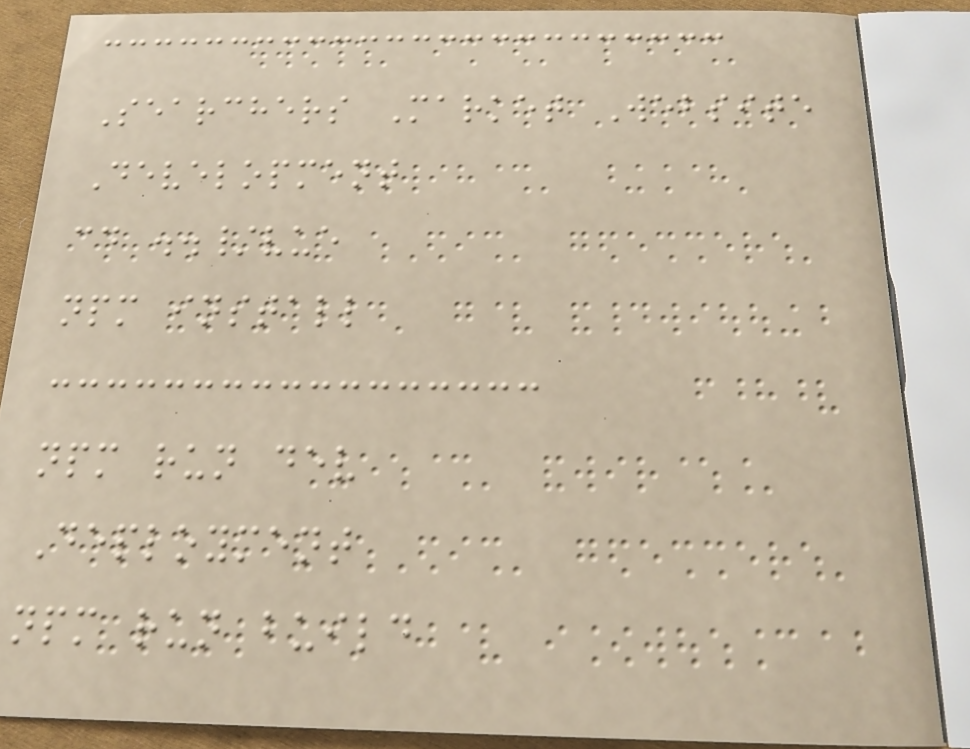Searchers Market Website
Development
cd ../vue
npm install
npm run dev
Deployment
npm run build
